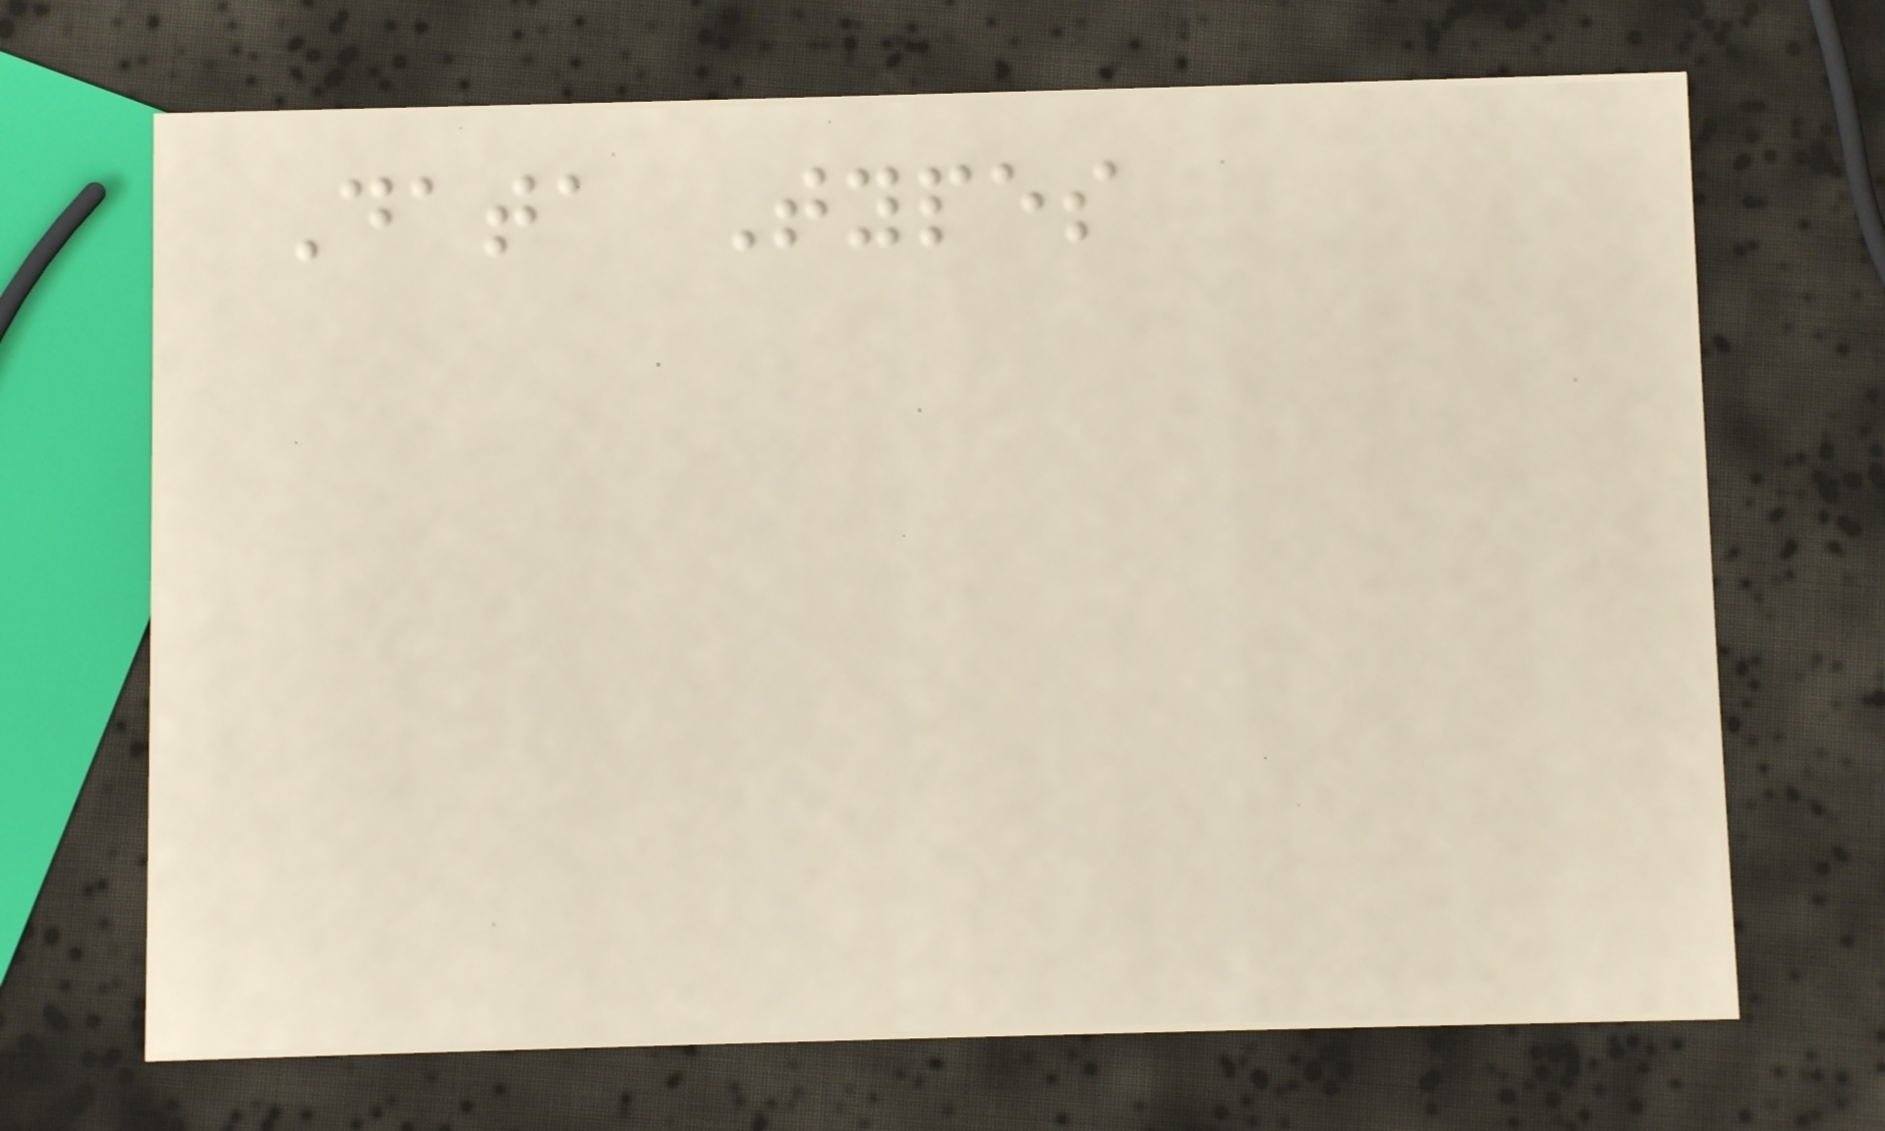Data Types
